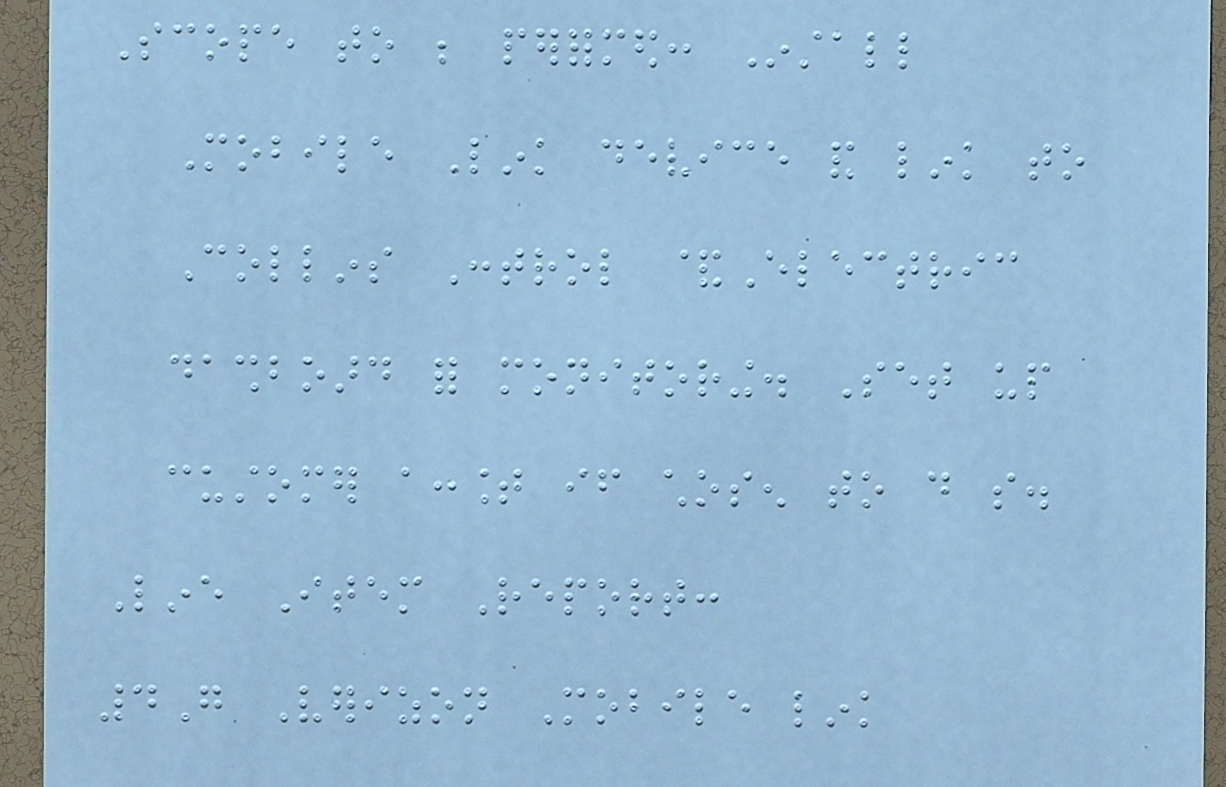Scope to be performed: Install
Mobile Link device and link to
Collins Control &Electric
dashboard for monitoring. Set up
customer account if chosen to do so.
Line Item Report:
4G Verizon Mobile link
